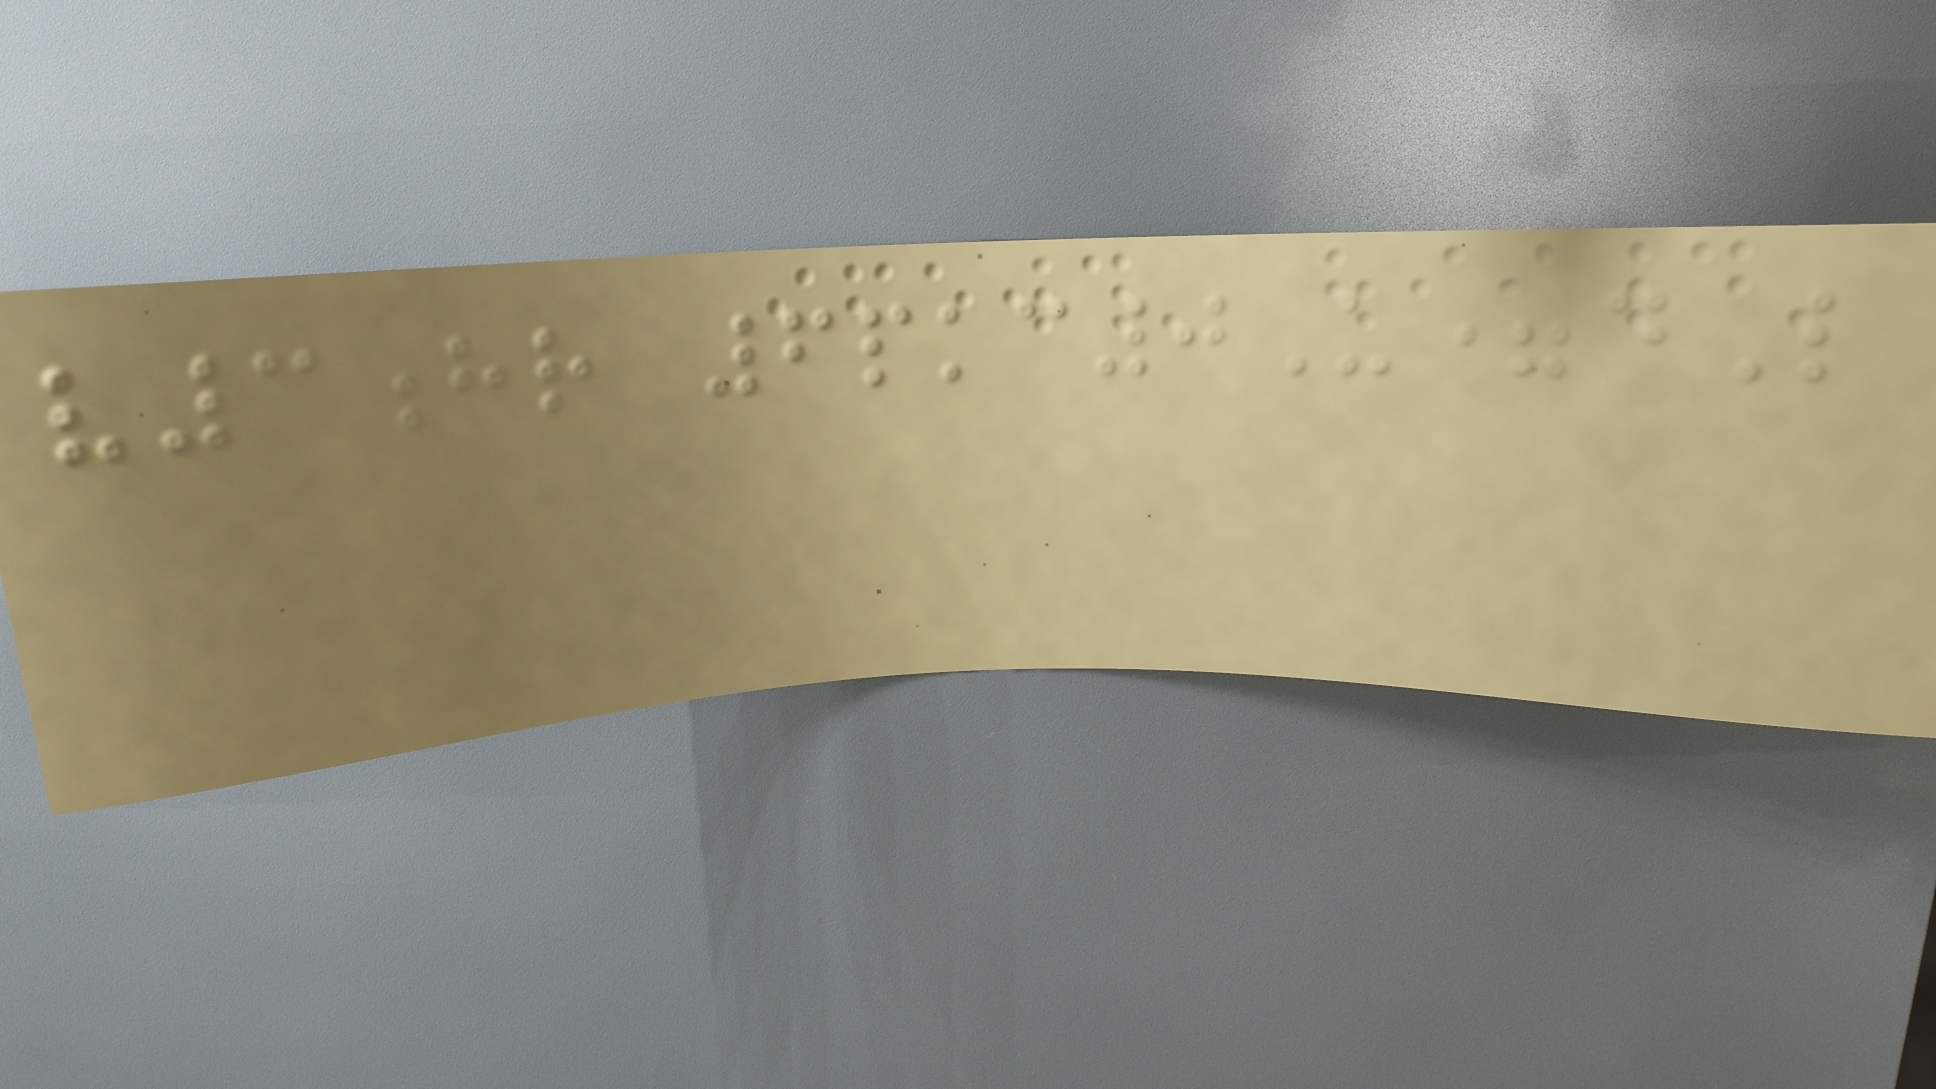v3hr 6pkc0U=dL
